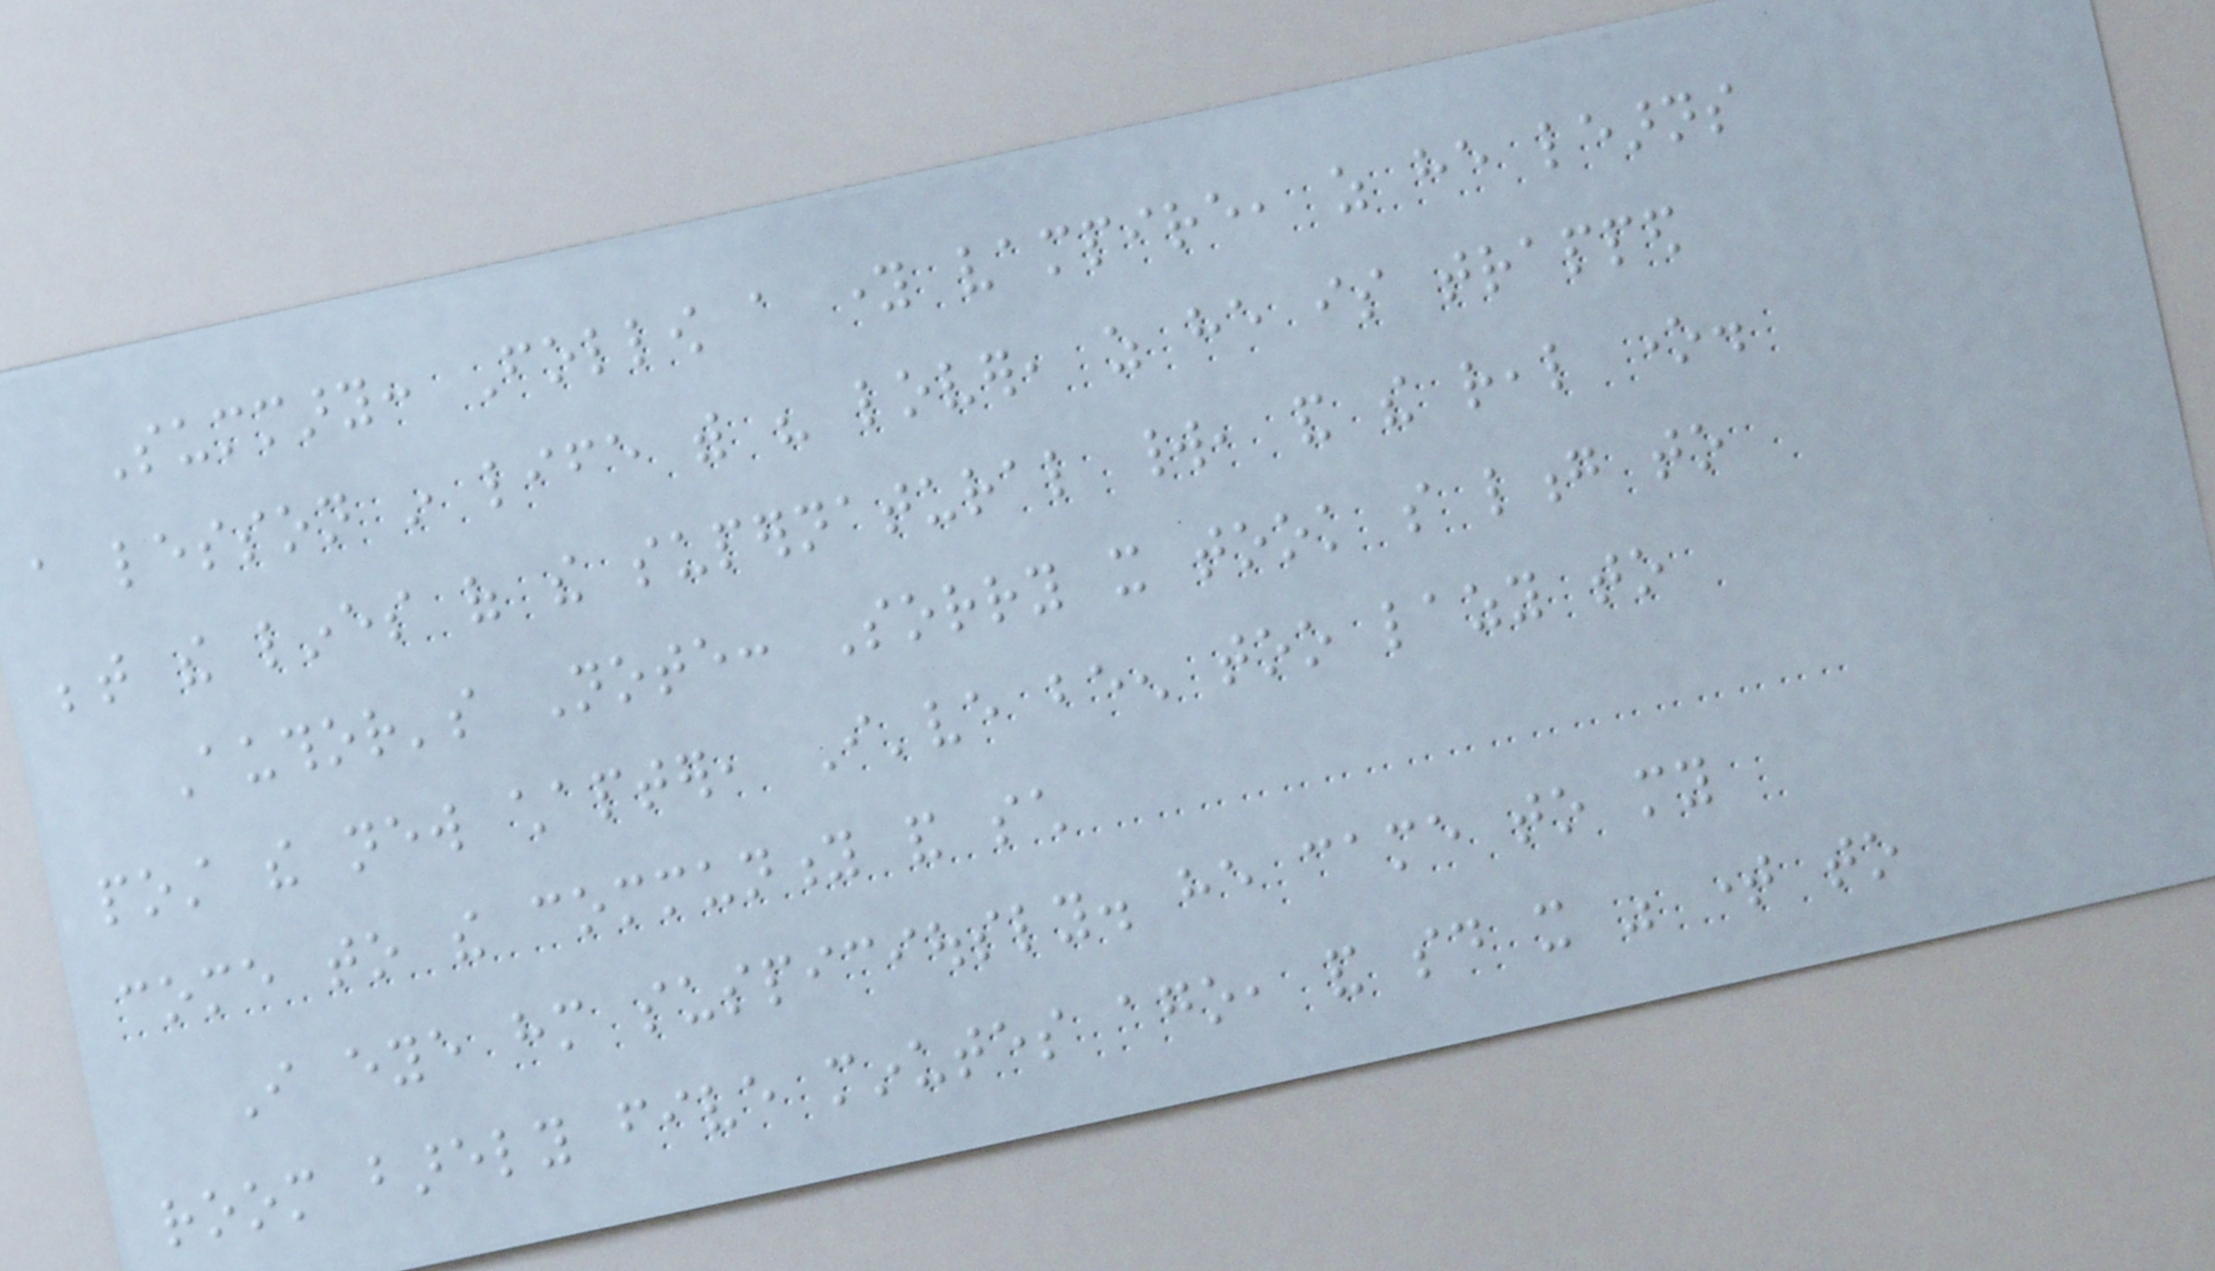Summary: Follow a young vampire, as he learns
a lesson in life with his lover, as he is trapped
between the lines of the supernatural world, and the real one.
Author's Note: Sorry it took so long to
post the new chapter, I've been too lazy to
come to the community and such
I eye him suspiciously. he came to my
room barely five minutes ago, and said it was time to
